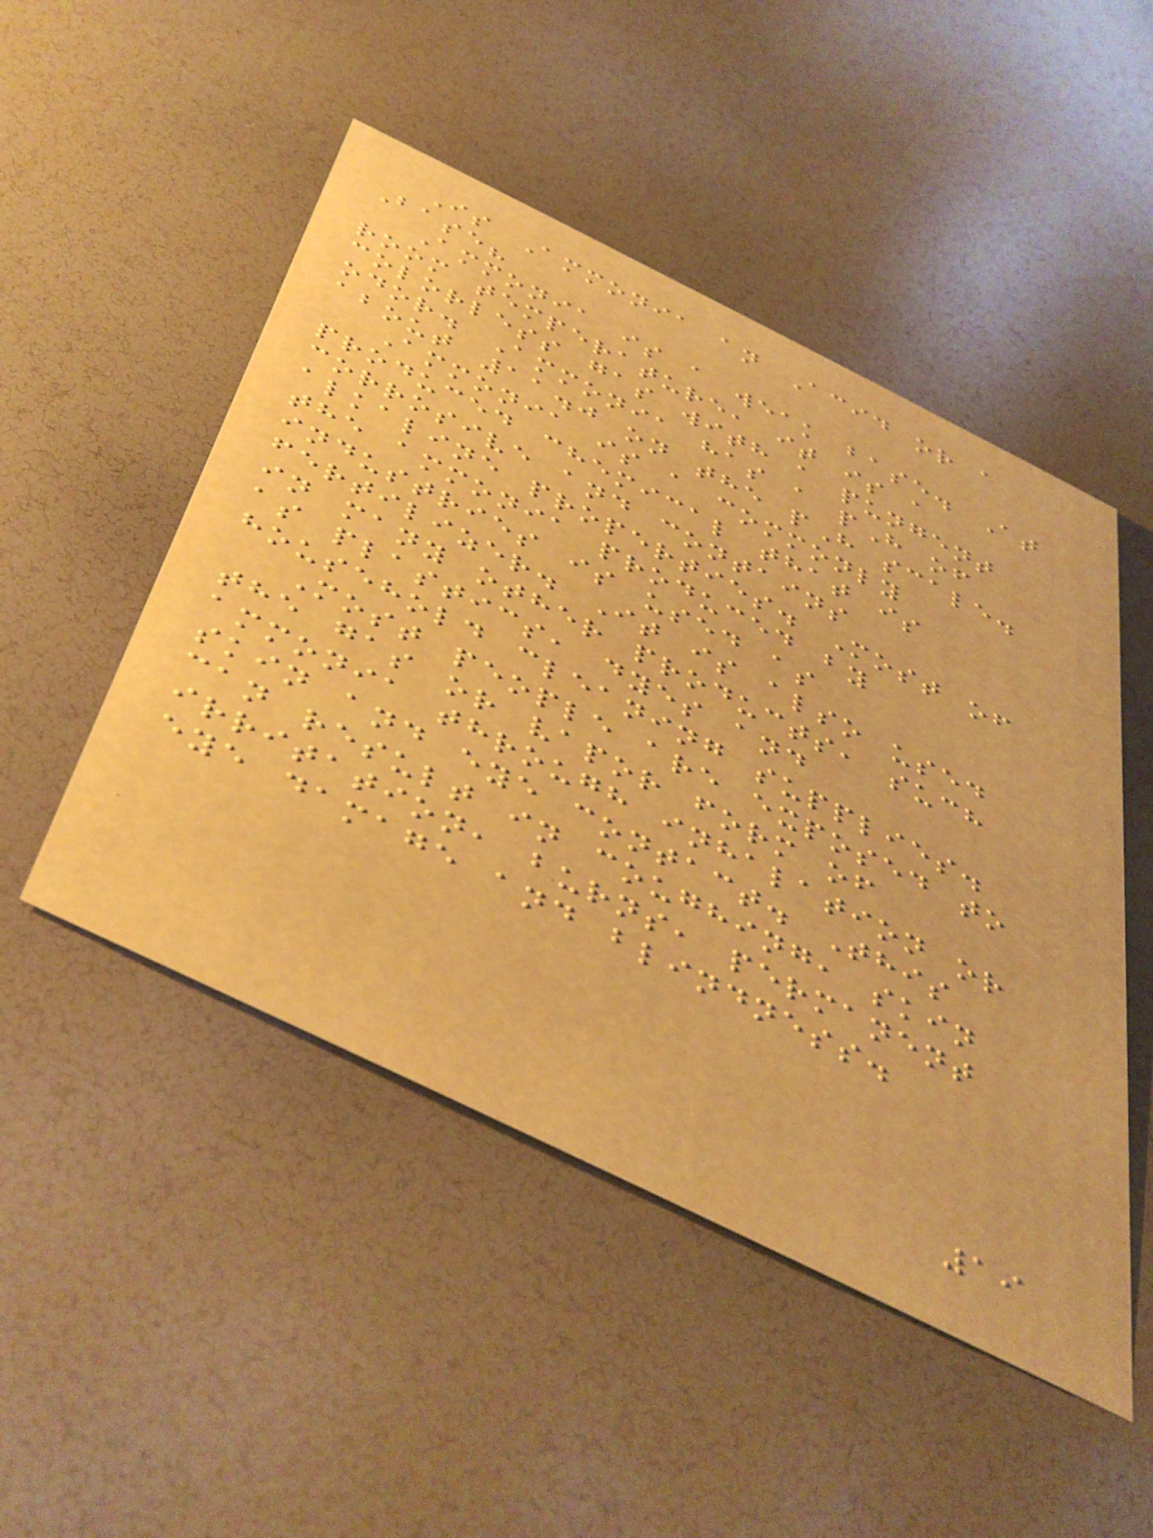Is Ammonia an Acid or a
Base?
Ammonia is a weak base. At
room temperature, it is a
colorless gas with a pungent
odor. Ammonia has a pH of
about 11.0 on the pH scale.
Ammonia is a commonly
produced chemical that is
corrosive and contains
alkaline properties. Most of
the ammonia produced by
industries is used as
fertilizer. It is also used
in many other products, such
as plastics, dyes and
household cleaning supplies.
Most people are exposed to
the gas or vapor form of
ammonia through inhalation or
skin and eye contact. This
can result in coughing, skin
irritation, burns, permanent
eye damage and blindness.
19
